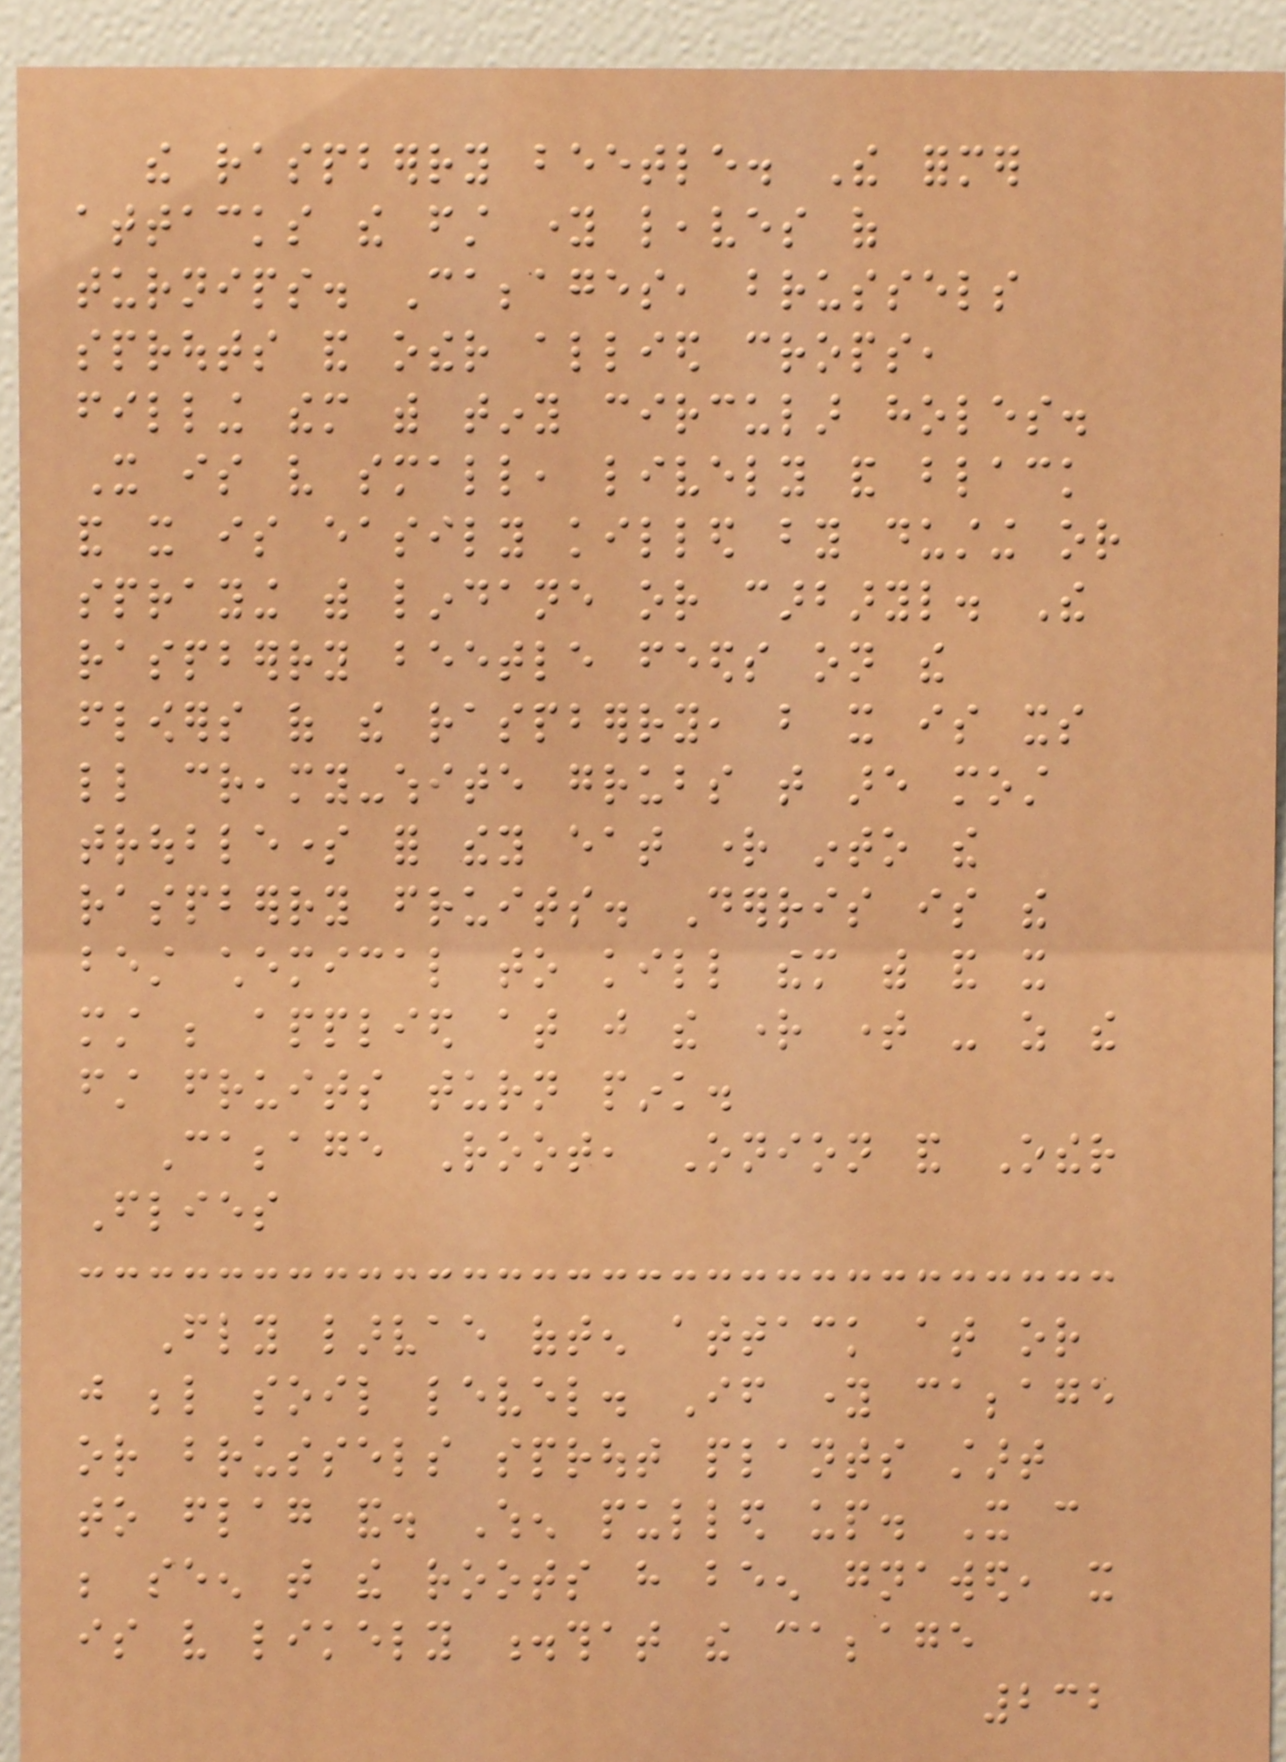the raspberry beetle. The former
attacks the first young leaves of
turnips. Cabbages, brussels
sprouts and other allied crops,
filling them with tiny circular holes.
It is very small, lively and black
and it is easily killed by dusting or
spraying with lindane or carbaryl. The
raspberry beetle feeds on the
flowers of the raspberry, but it is its
little creamy-white grubs that are most
troublesome for they eat right into the
raspberry fruits. Derris is the
best chemical to kill them with and it
must be applied at just the right time - as the
first fruits turn pink.
Cabbage Root, Onion and Other
Flies
Fly larvae often attack at or
just below soil level. If young cabbage
or brussels sprout plants start
to flag and. When pulled up. It can
be seen that the roots have been gnawed, it
is very likely .that the cabbage
232
